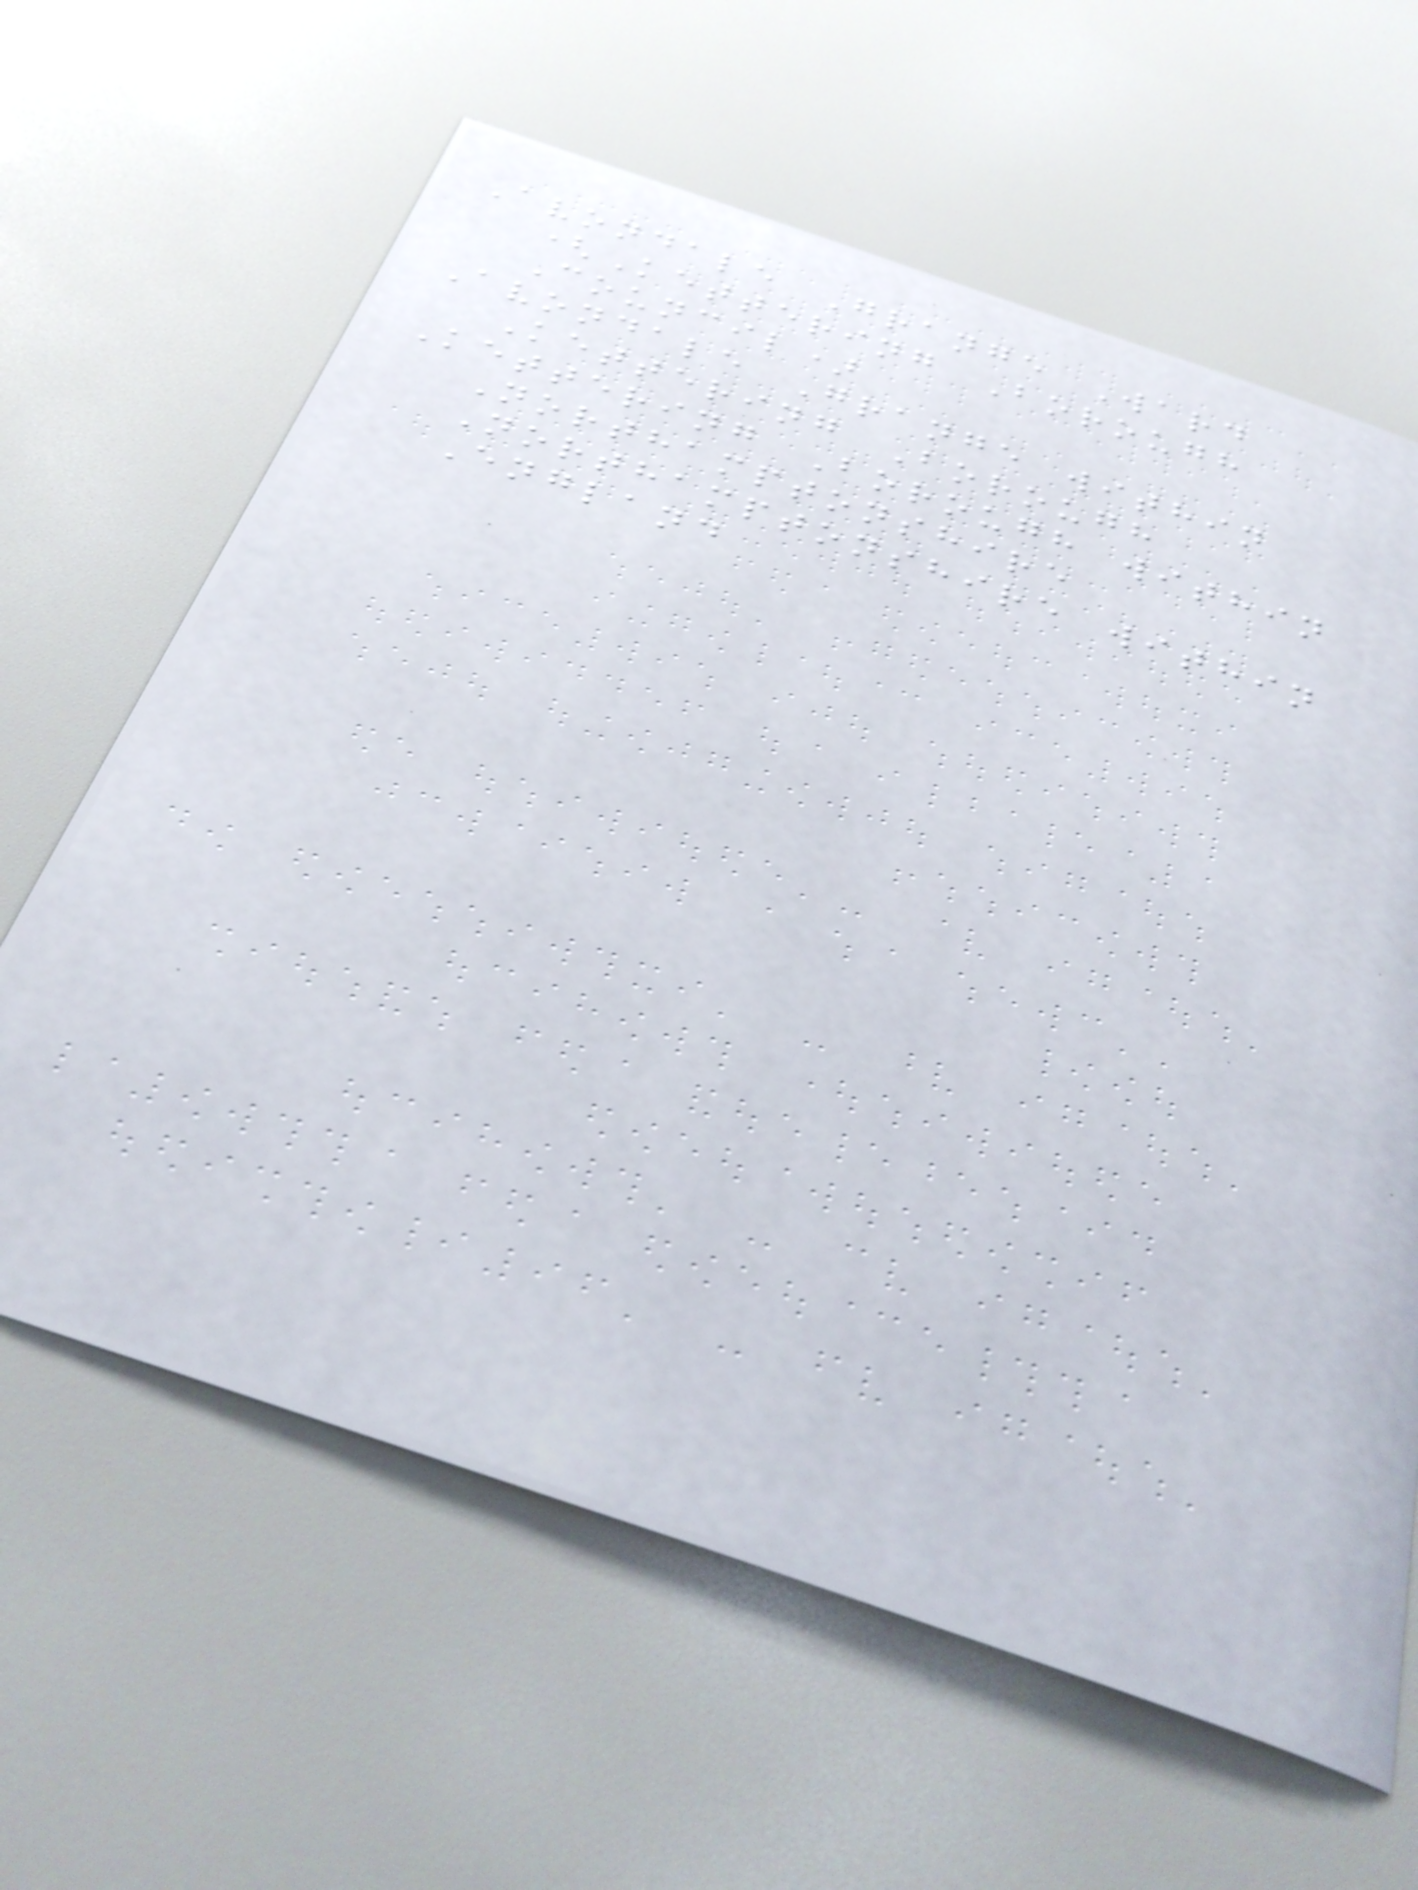Avondale Grange Ward
(Kettering Borough
Council)
Avondale Grange within
Kettering Borough
Kettering Borough within
Northamptonshire
Northamptonshire within
England
